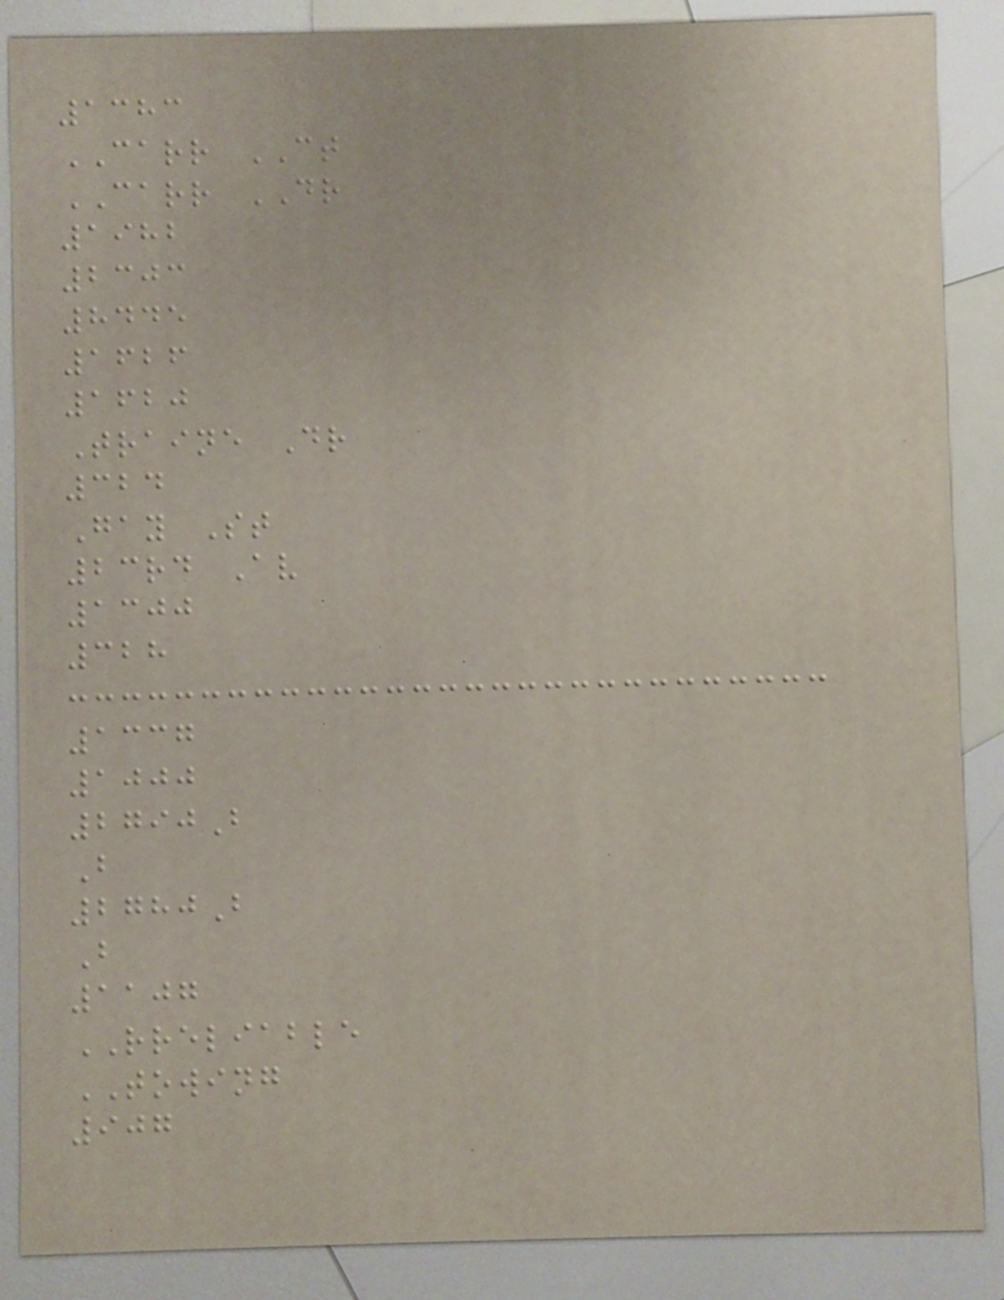1383
CARR CT
CARR DR
1982
2303
8445
1626
1620
Traine Dr
324
Gay St
23rd Av
1300
328
1337
1000
2790B
B
2780B
B
1107
RRELIABLE
TOWING
907
